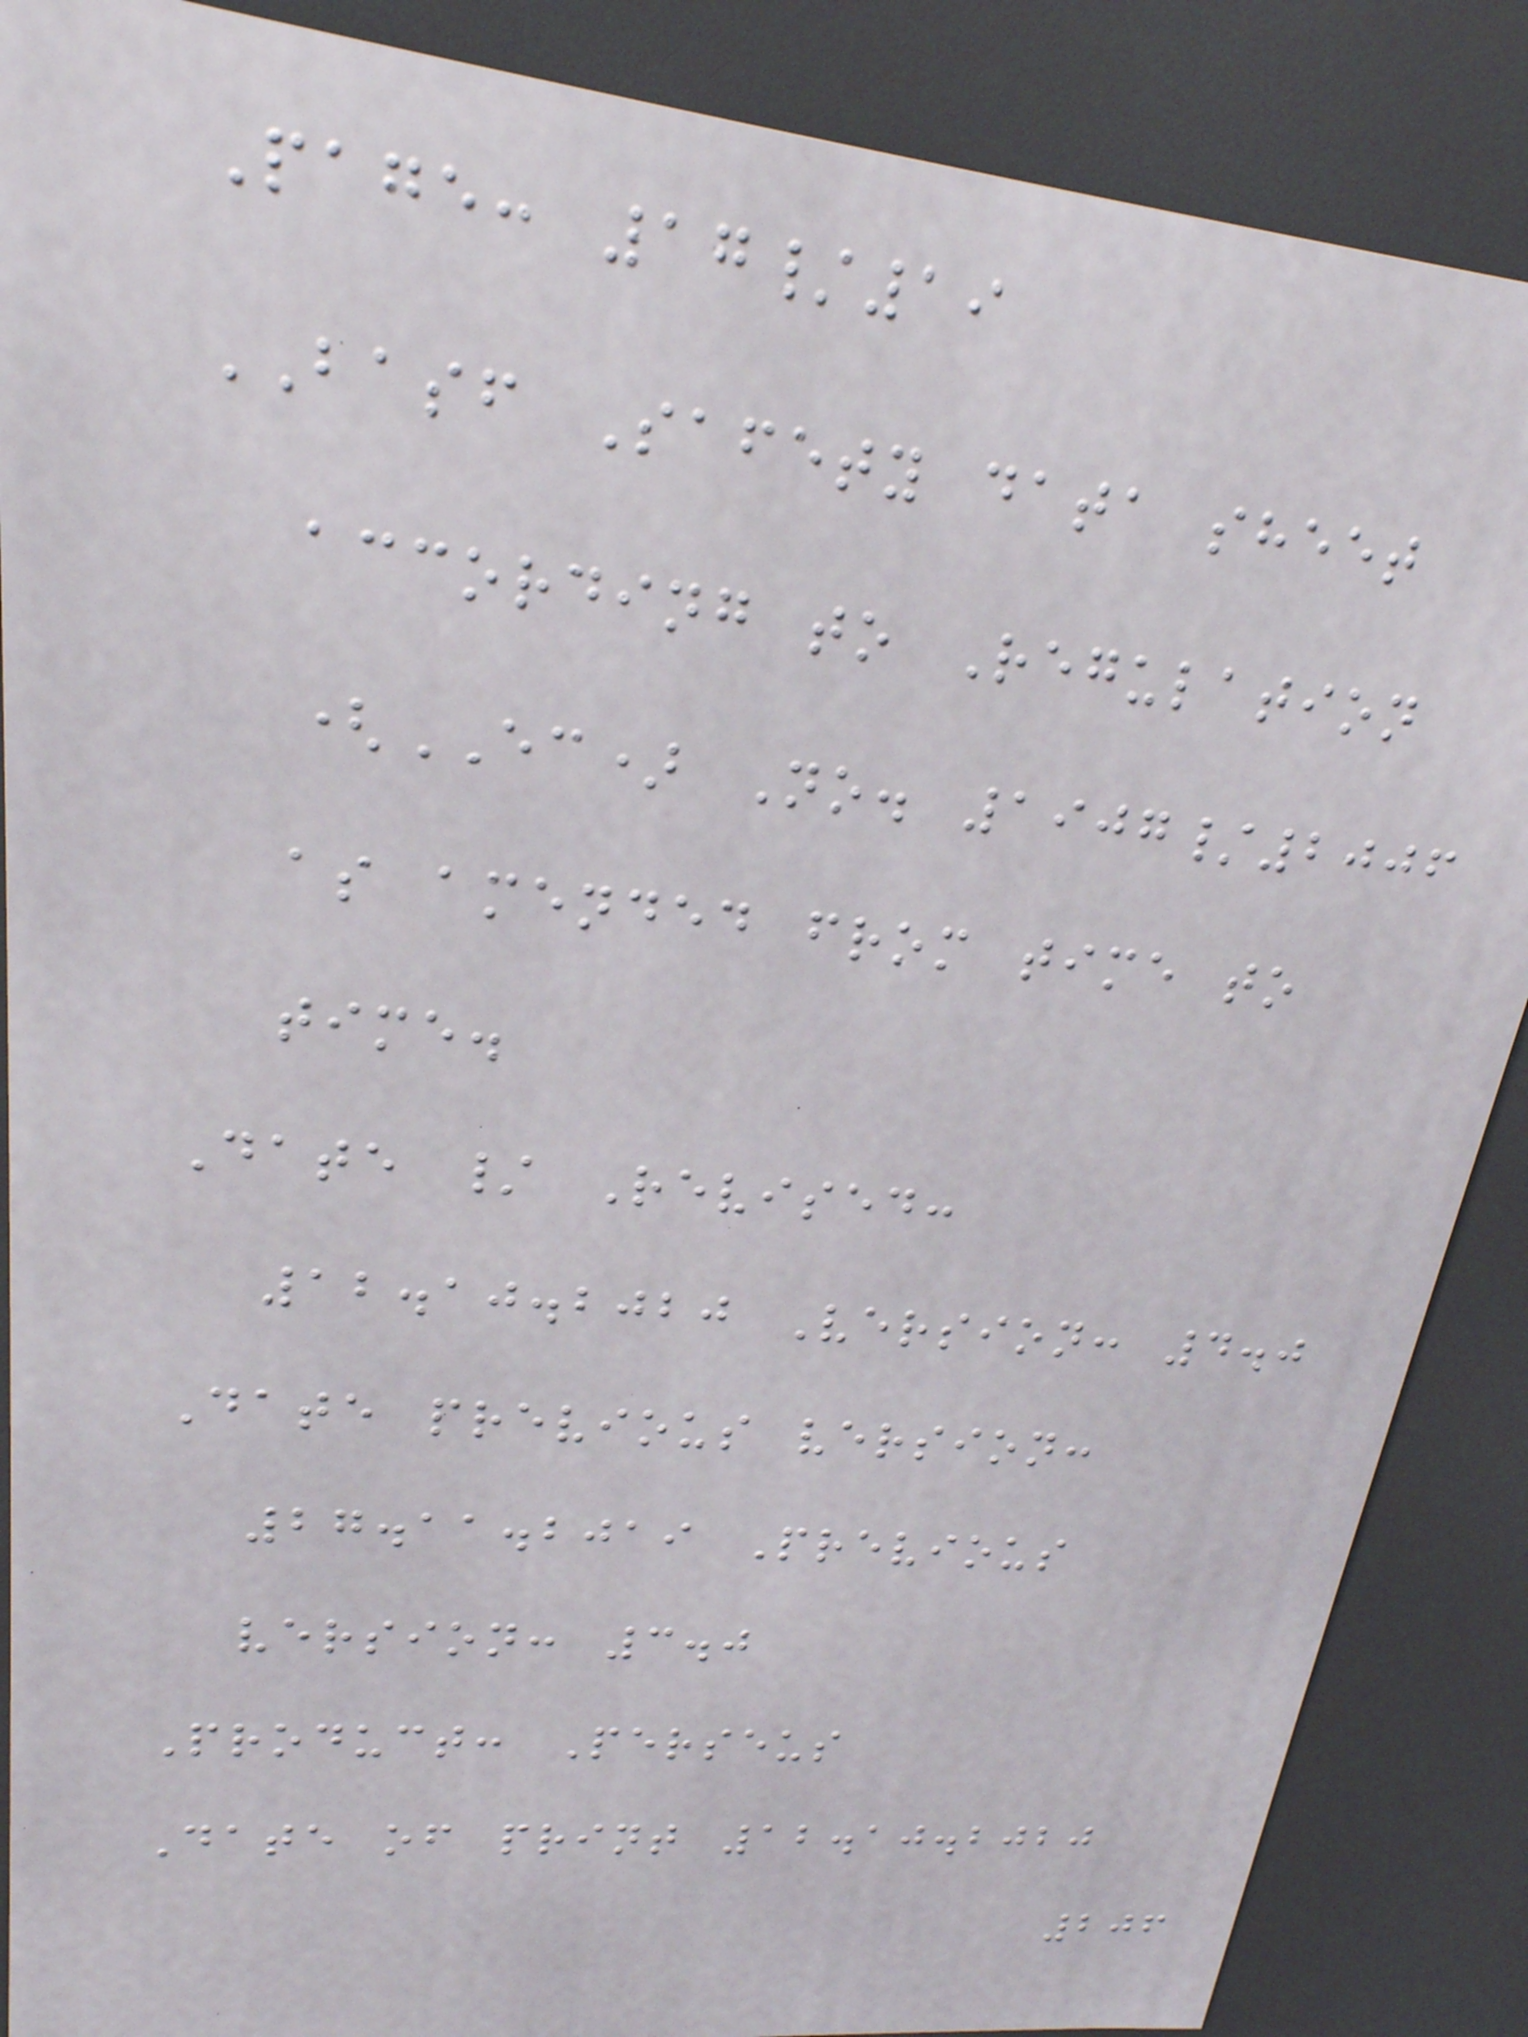Page: 17/19
BASF Safety data sheet
according to Regulation
(EC) No. 1907/2006
as amended from time to
time.
Date / Revised:
12.10.2020 Version: 4.0
Date previous version:
27.11.2019 Previous
version: 3.0
Product: Perseus
Date of print 12.10.2020
206
